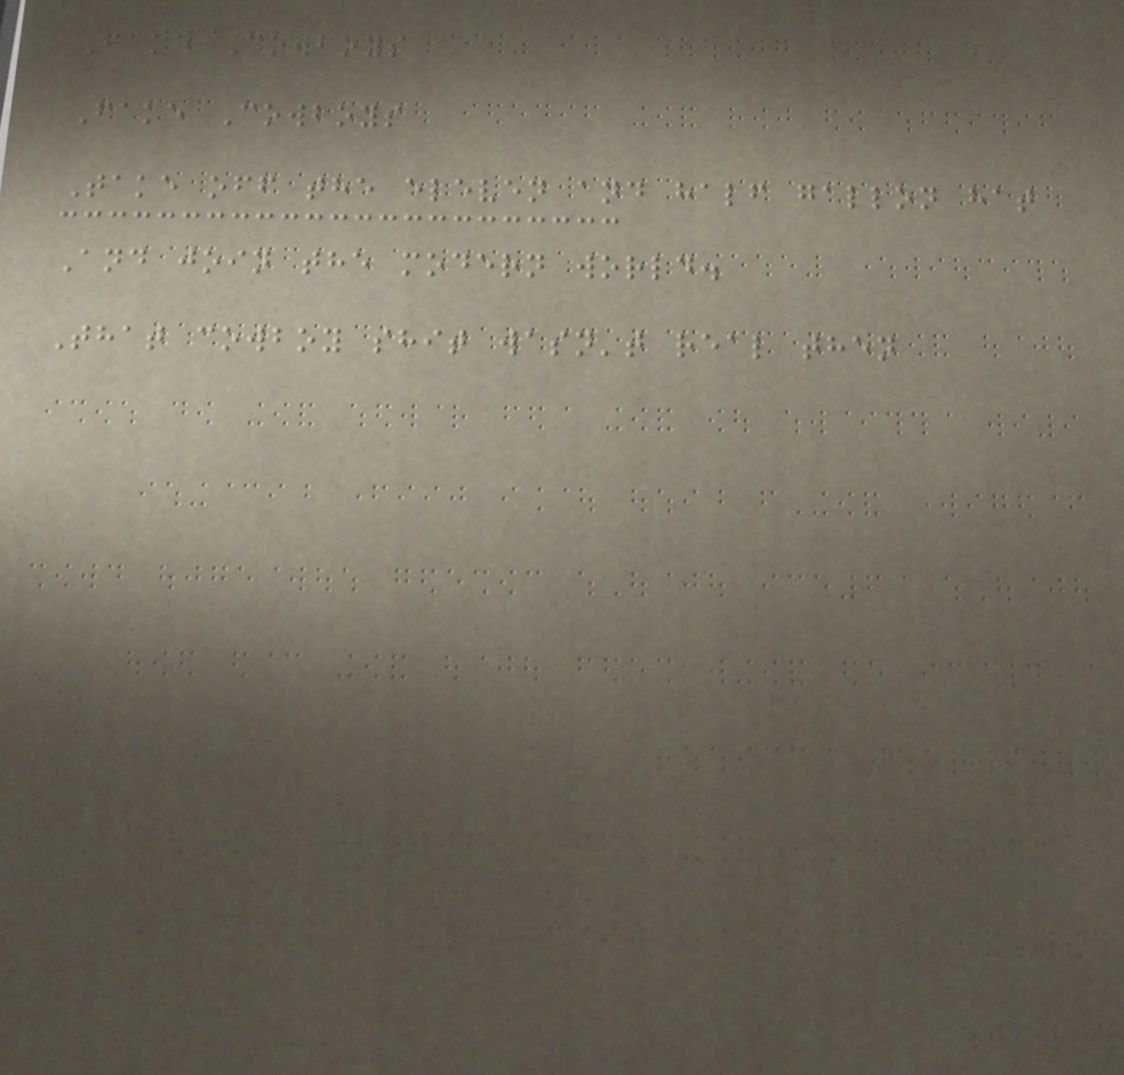Fake Cowboys
Fake Cowboys
Take off the eleven and half gallon hat
And join the modern world.
That cowboy shit wasn't real then
